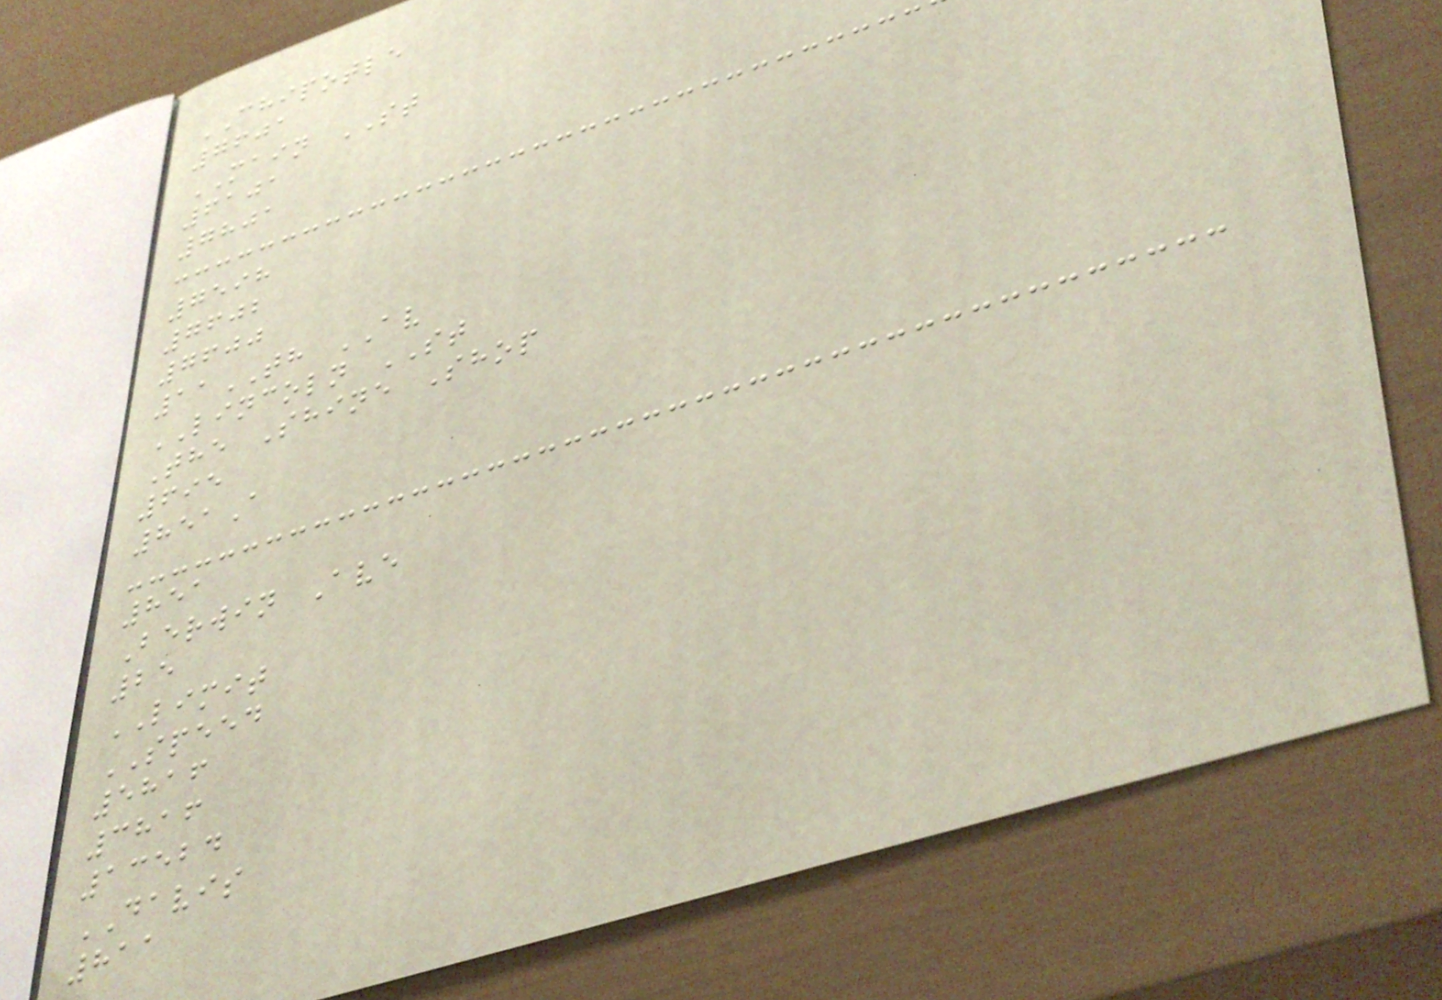CHIPOTLE
7601
MAIN ST
6101
7801
7598
7602
7600
11TH AV
LINCOLN ST
The Shine Shop
695
851A
851
Berwin Ave
25
LIMIT
SPEED
5816
3816
13524
DAVIS
811
